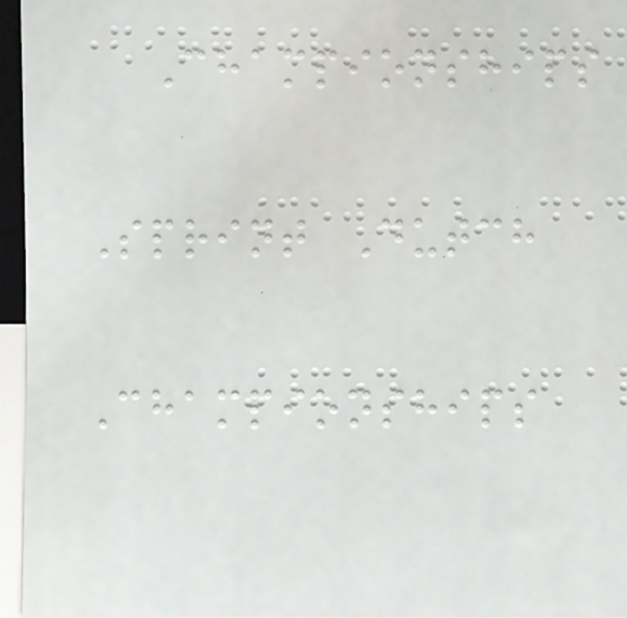Championships
Sprint Dutch
Championships
